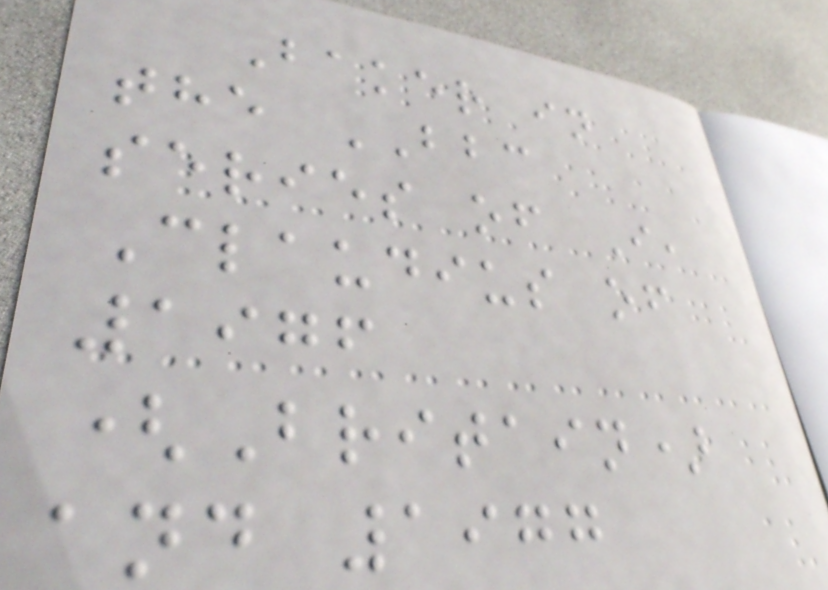Baker in
the BBC
series of I,
Claudius of
1976
(Britain)
and 1977
